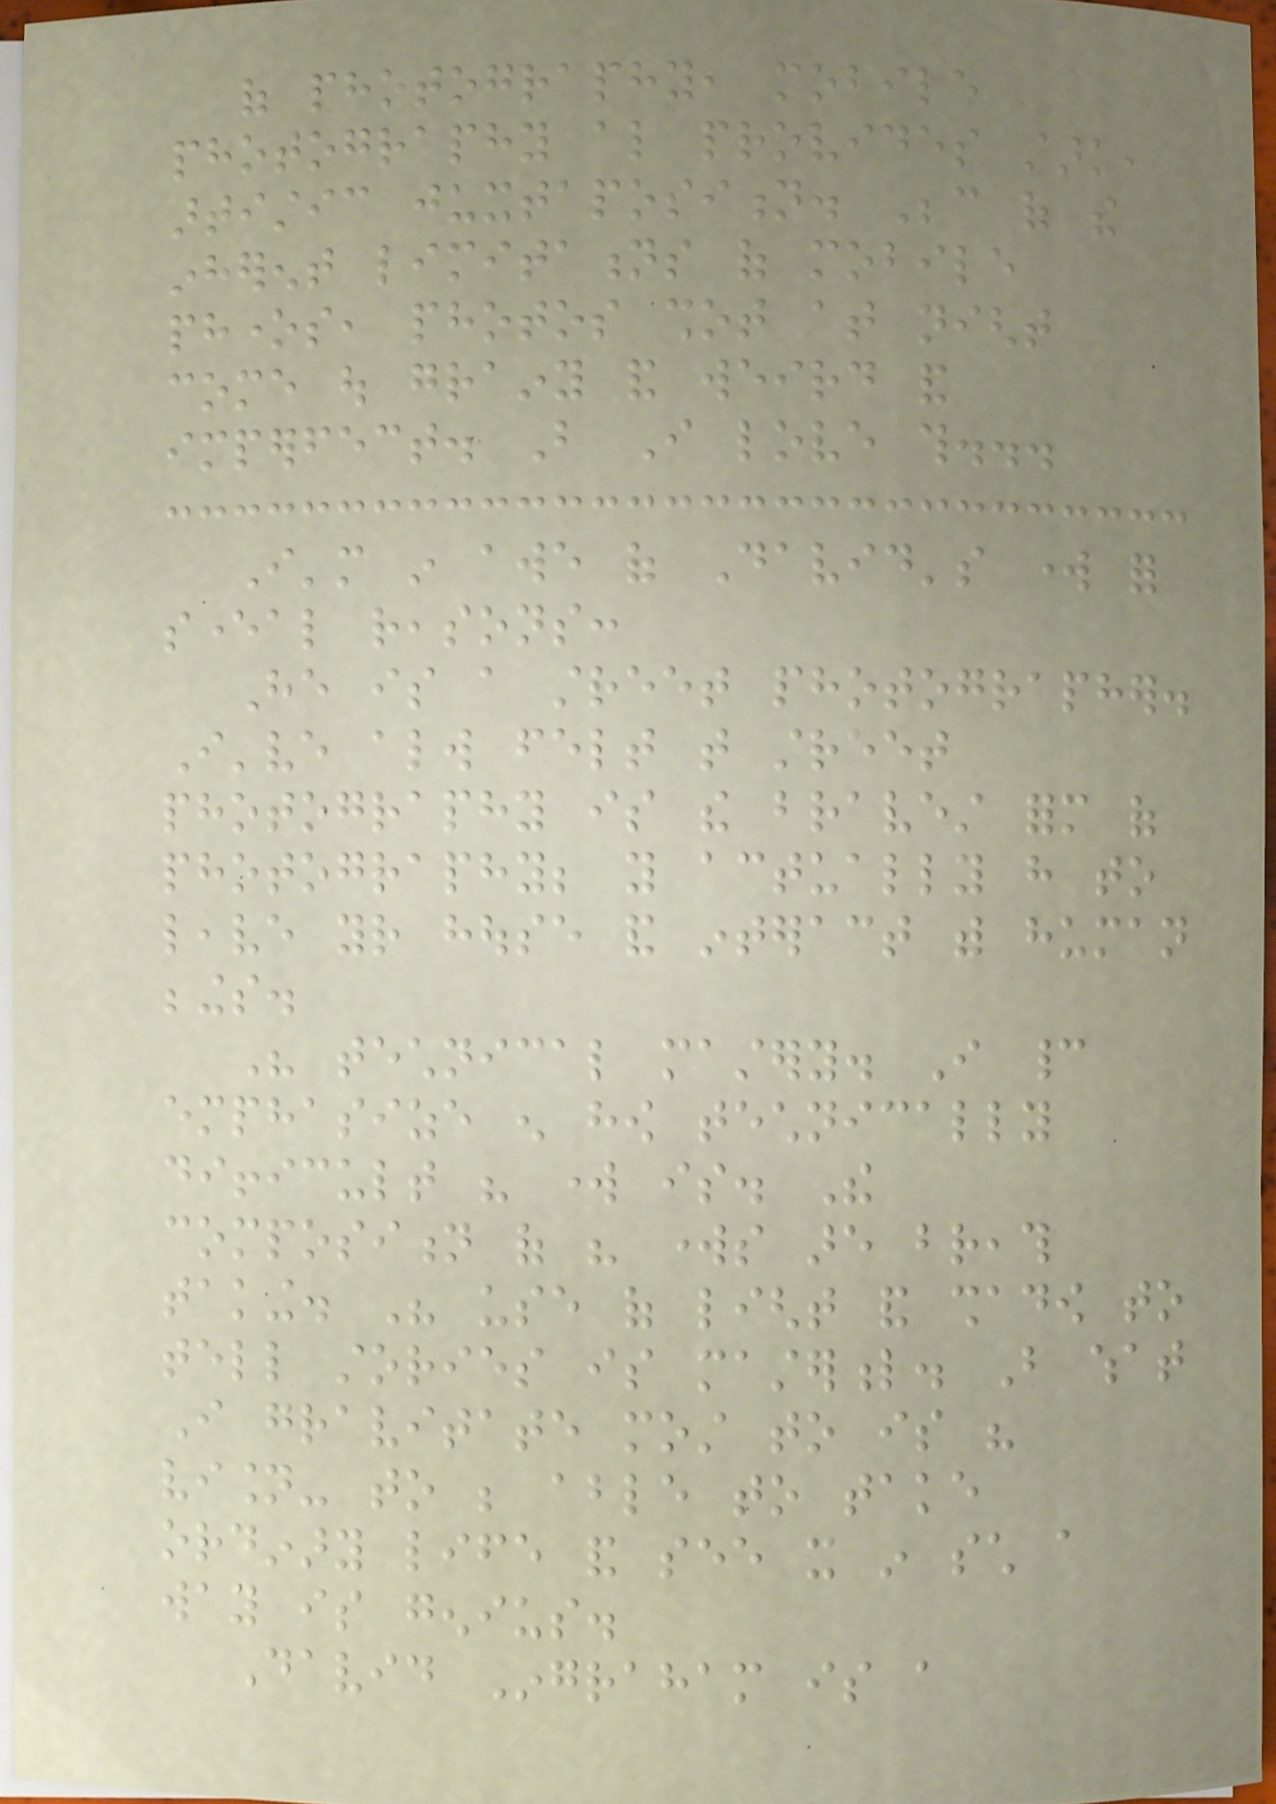of photography, mobile
photography also provides stark,
artistic juxtaposition. Because of the
inherent limitations of mobile
phones, photos shot at night
come out grainy and weird and
imperfect. But I love this...
I'm in awe of David's work for
several reasons:
He is a street photographer.
I've always felt that street
photography is the bravest form of
photography; you actually have to
leave your house and interact with human
beings.
His technical mastery. I cannot
emphasize enough how technically
difficult his work is. The
composition of his works are breath
taking. His use of light and shadow to
tell stories is masterful. But what
I gravitate most to is his
vision- to be able to take
ordinary life and see it in such a
way is genius.
David Ingraham is a
